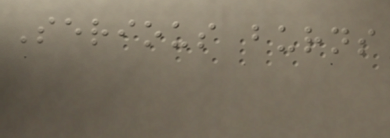Serious burns
